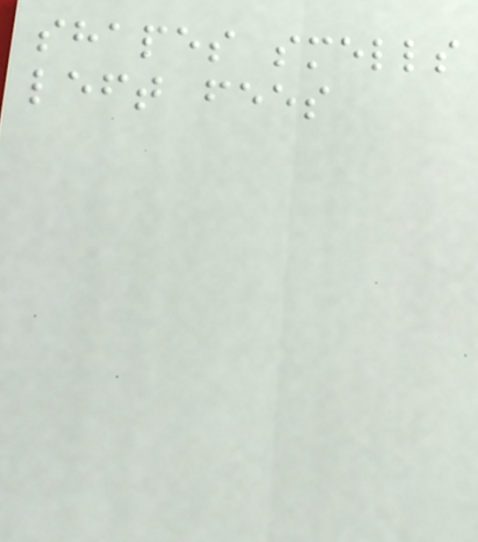shapes smells
left fees
